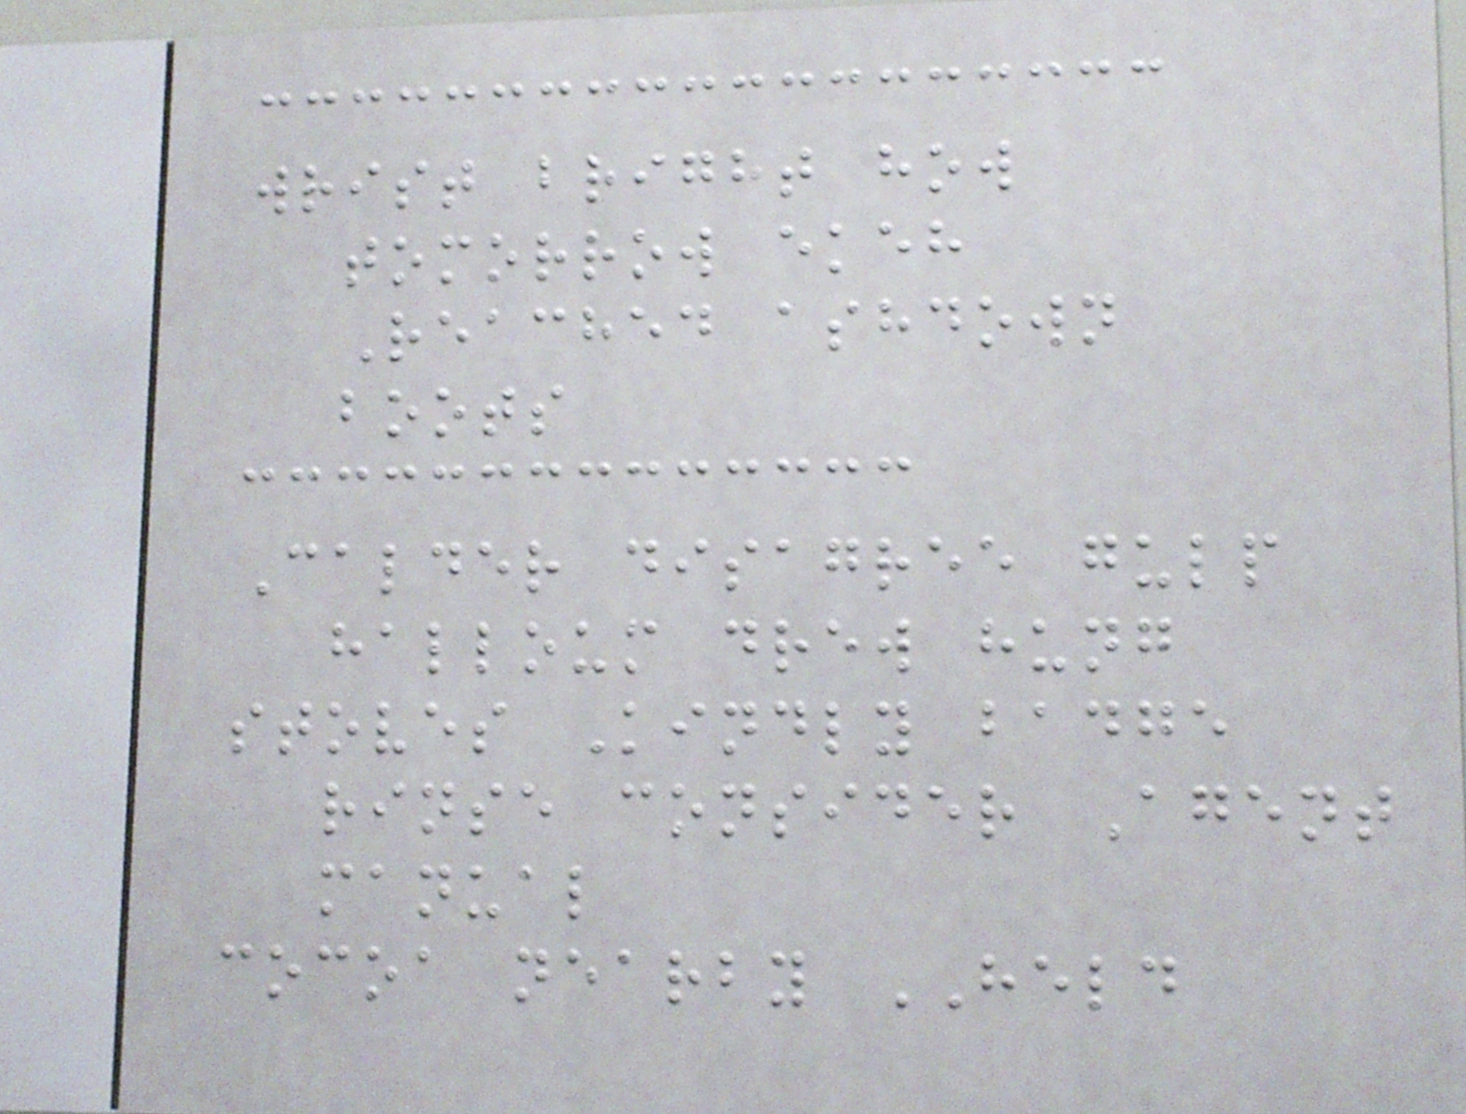wrist bright how
tomorrow ekeh
Reached ashdown
boots
Calder disagree gulp
halloum drew hung
stoves Kindly badge
rinse consider Agent
manual
cocoa nearby HELD
